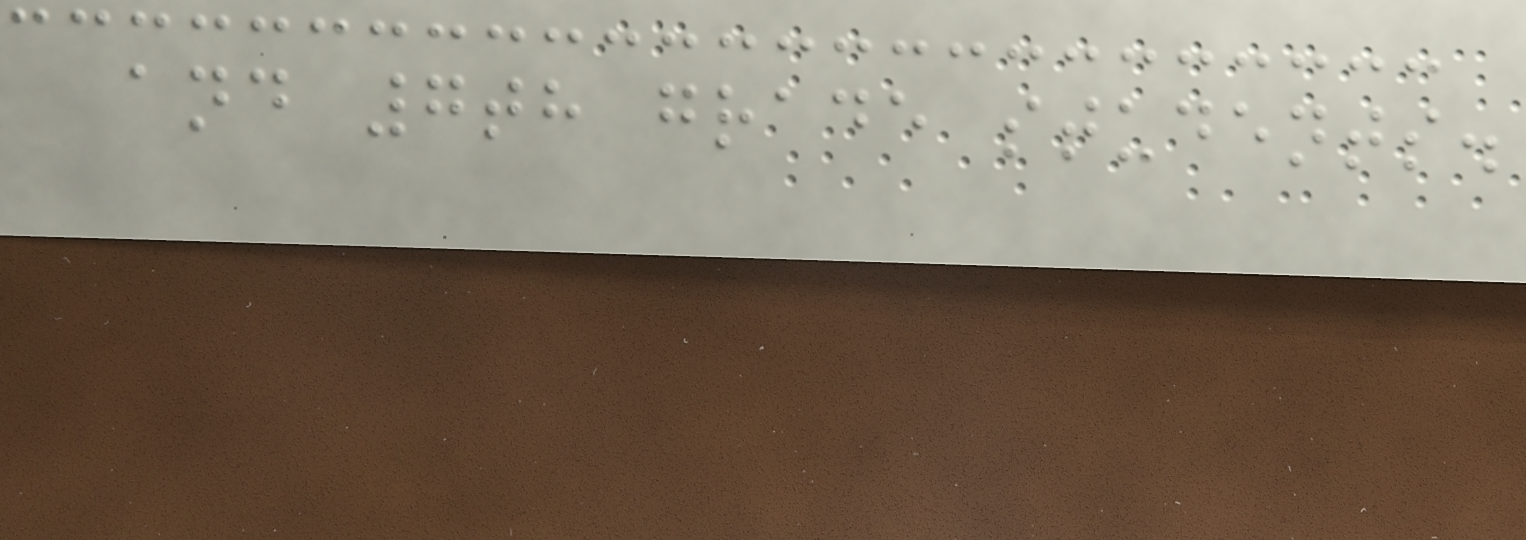and 7th grade students.
